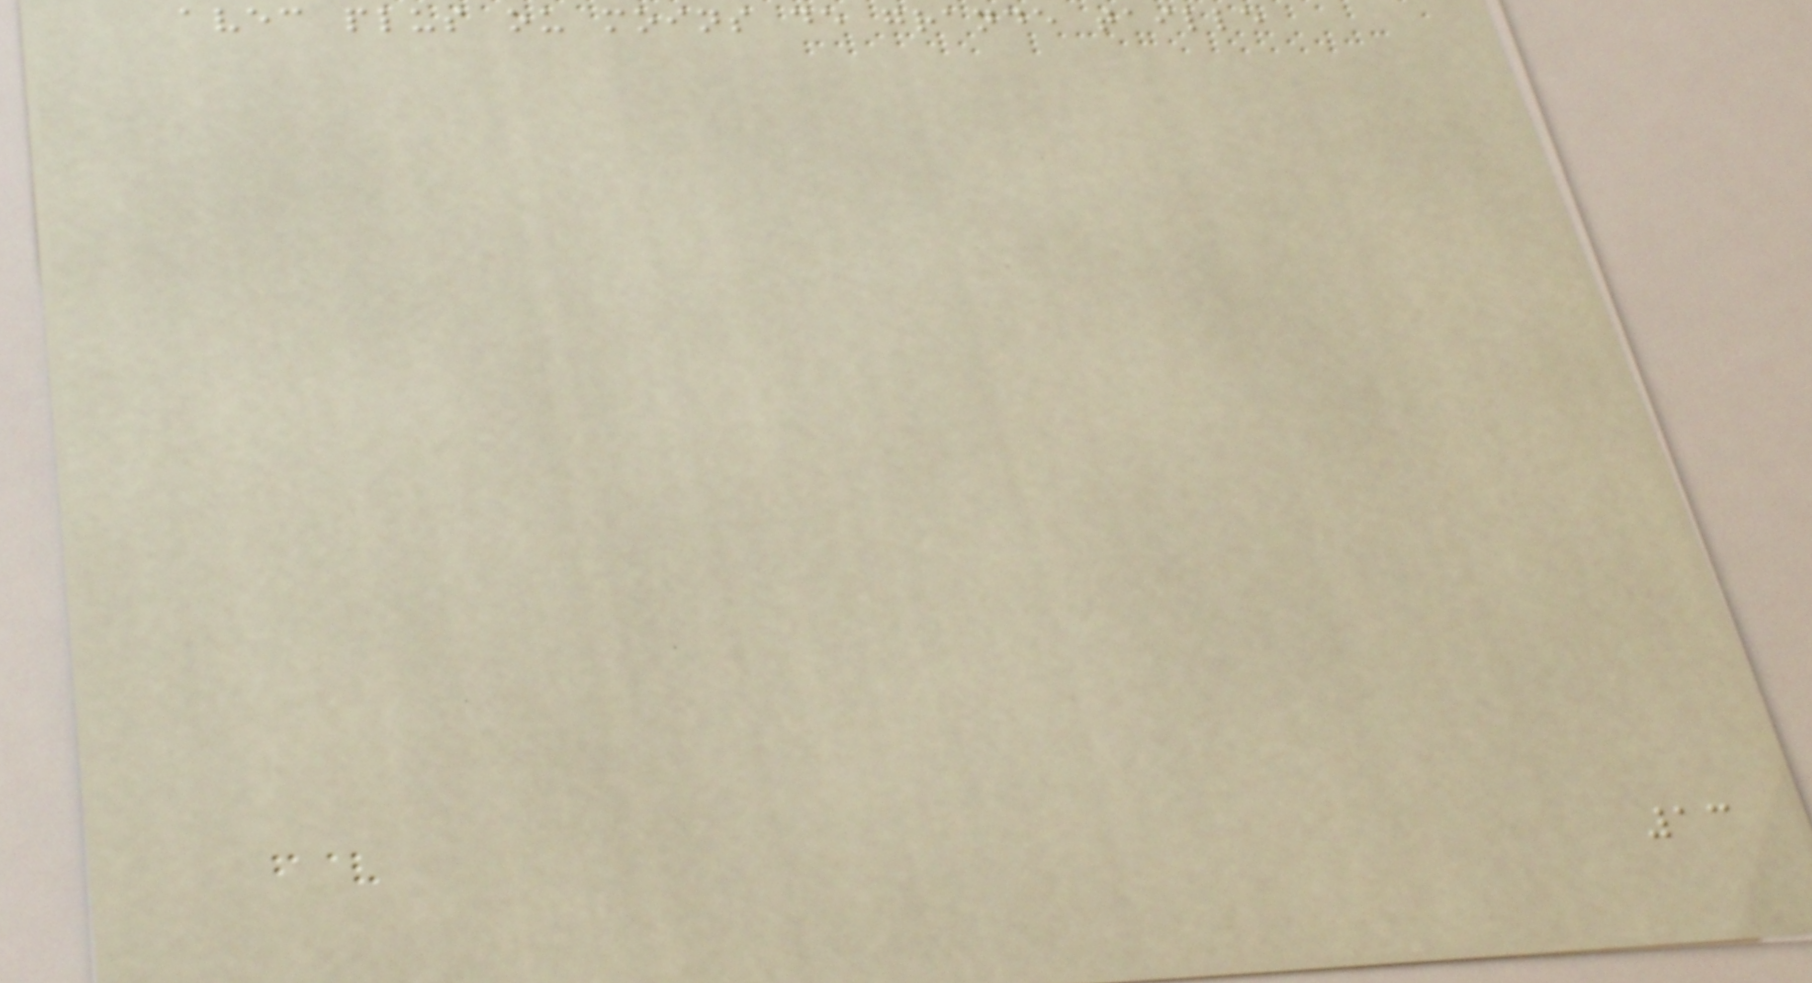avec plus ou moins de grande taille
13
